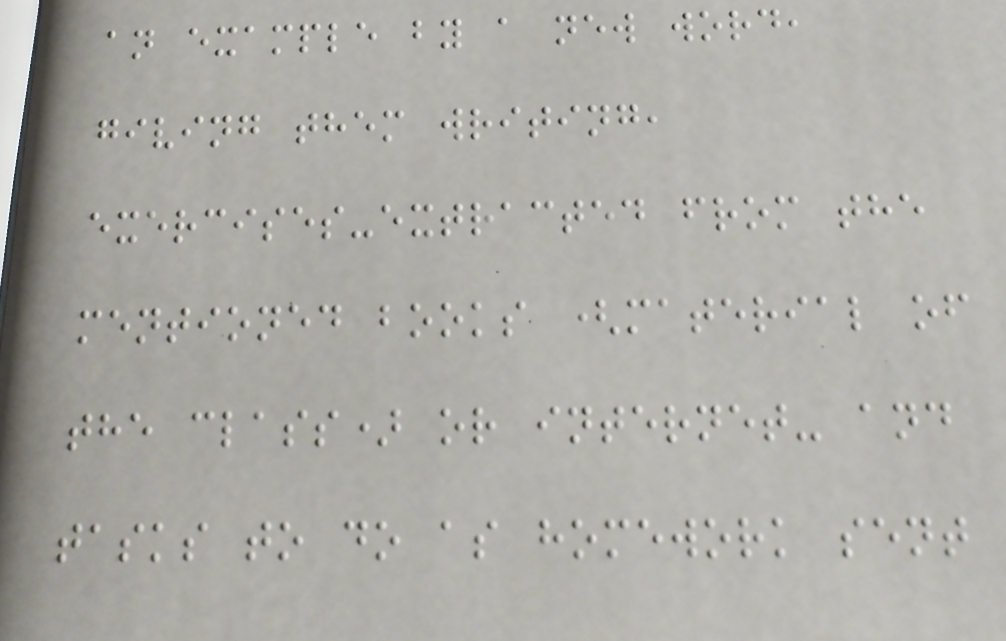an example by a new word,
giving them writing,
exercises-extracted from the
mentioned books (material of
the class) or internet- and
tasks to do as homework sent
